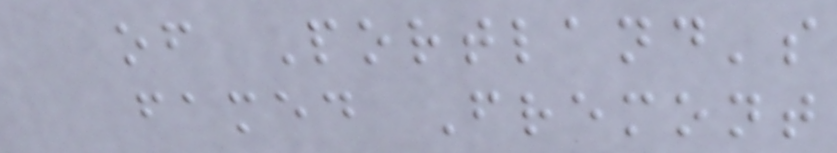of Portland's
famed Fremont
